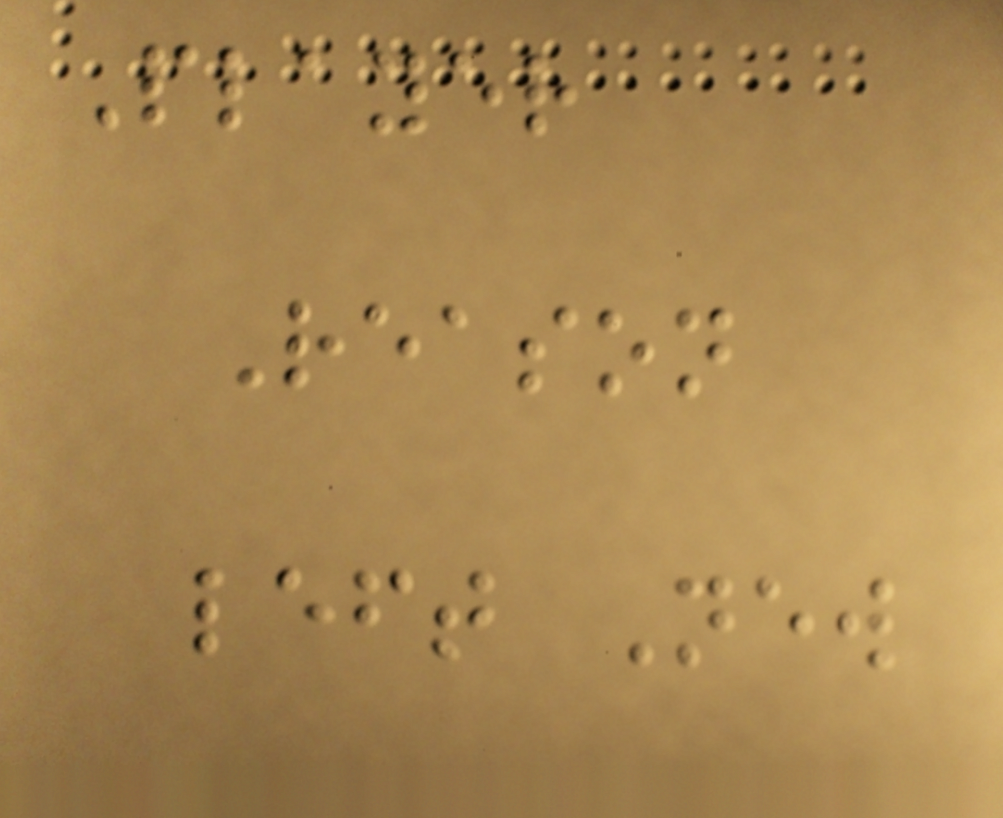Player
Reason
left New
